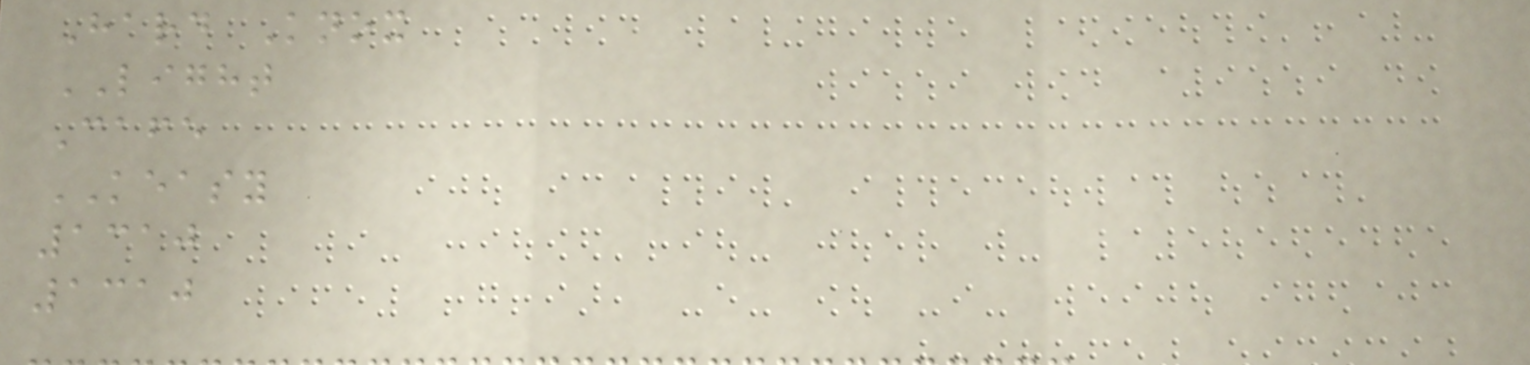Hard Knox
LIGHT
Cafe
KEASY
1310
1310
